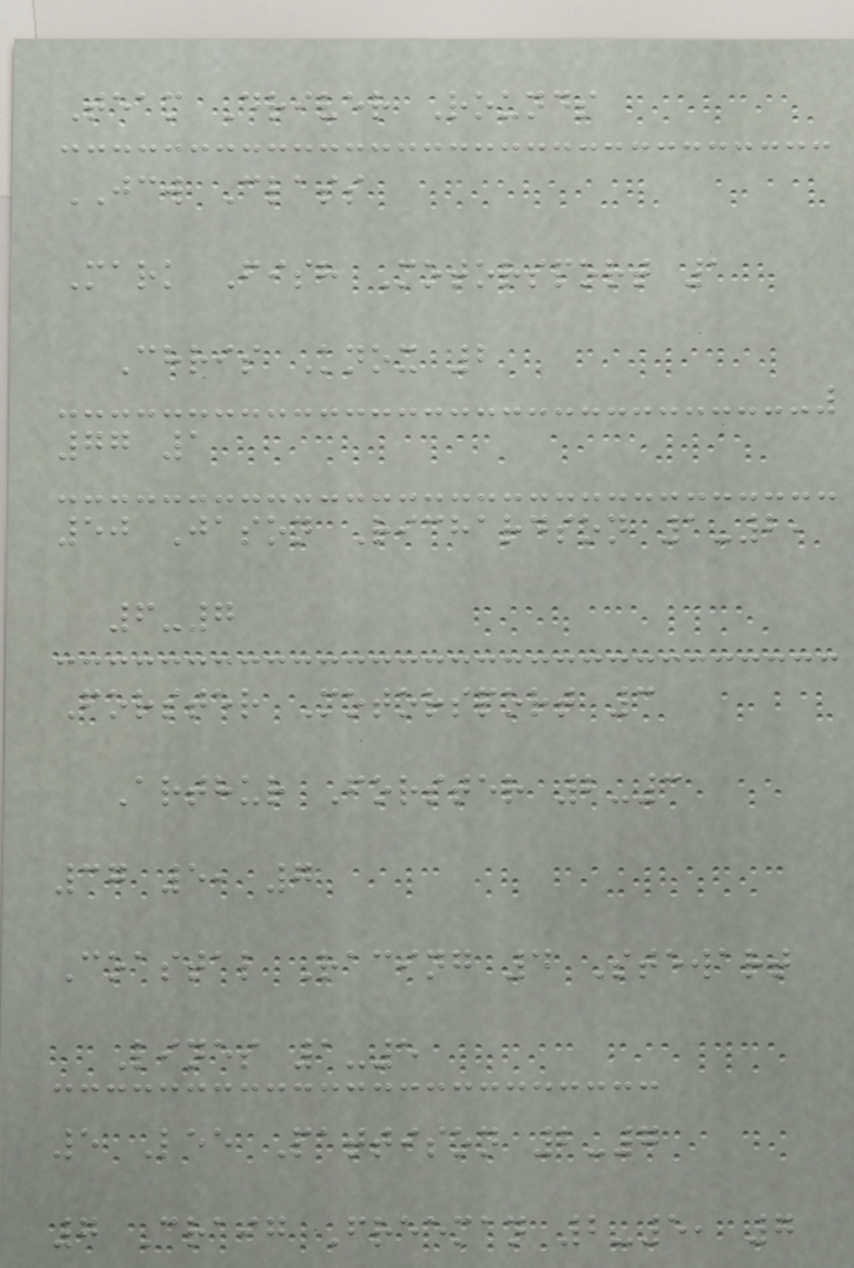Team Driver Rounds
JCW Class
Mark Fish Motorsport 1
Chris Knox 2
77 1
50 Jason Richardson 1-2,
6-7
Forster Motorsport 3
Arthur Forster 2-3
37 5, 7
Coastal Racing 4 Stewart
Lines 1-5
5 Lee Pattison 2-7
7 Craig Freeman 2-5, 7
